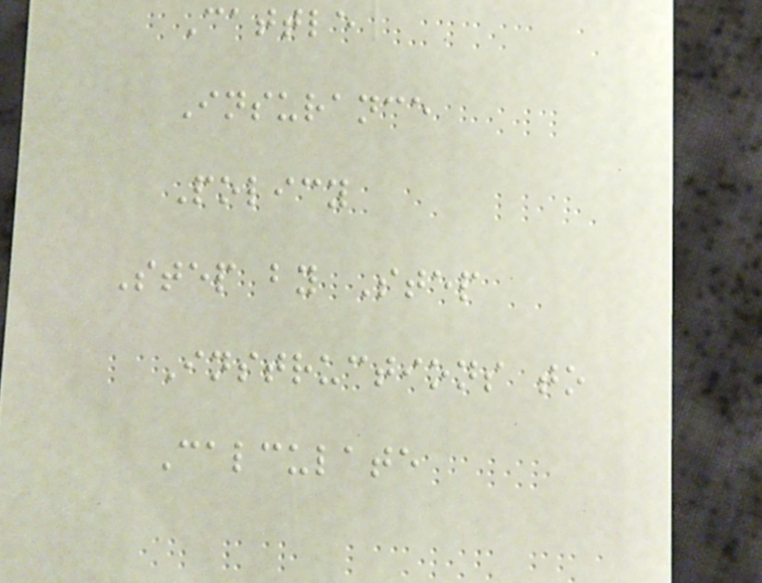Cattle
Insurance
Policy
Step by Step
Instructions to
Calculate
